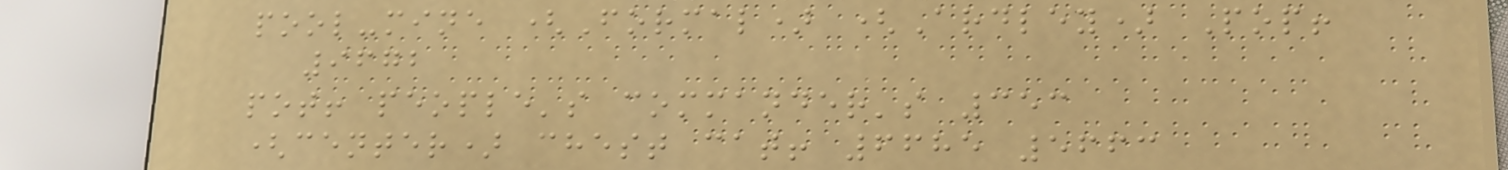pool-mine (Formal) (Ardley) Pop!
9672
pot! people's commander's 353
(center) chest cat! 6685 5663
